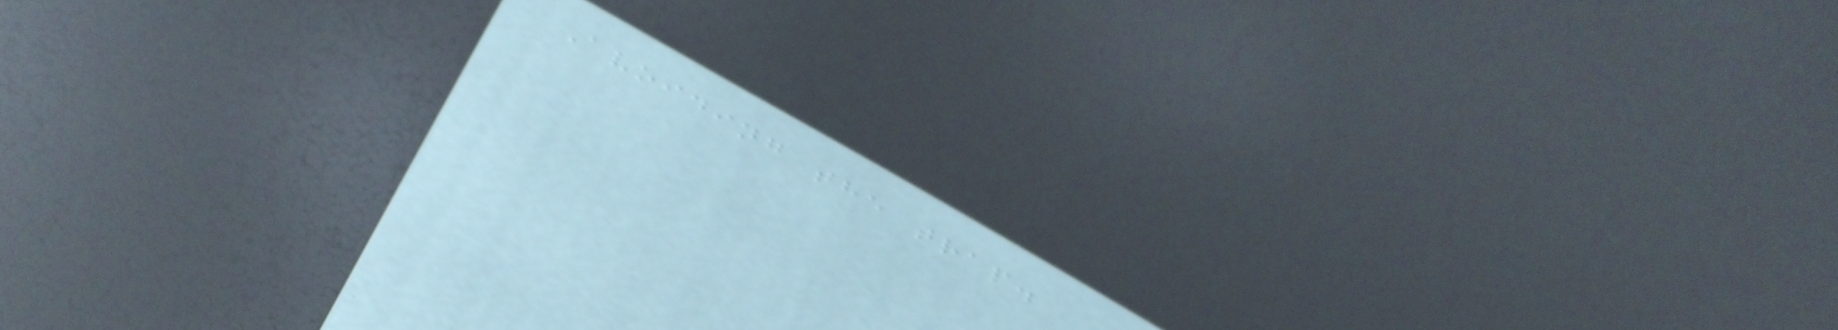Avoiding the trap.
